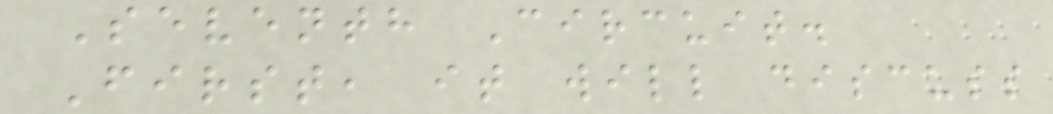Seventh Circuit.
First, it will discuss
